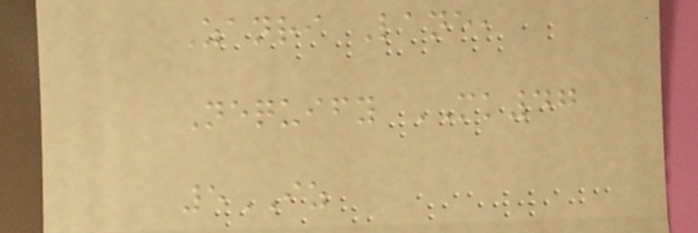Zanri Lane,
Nequify MK47
5IZ
